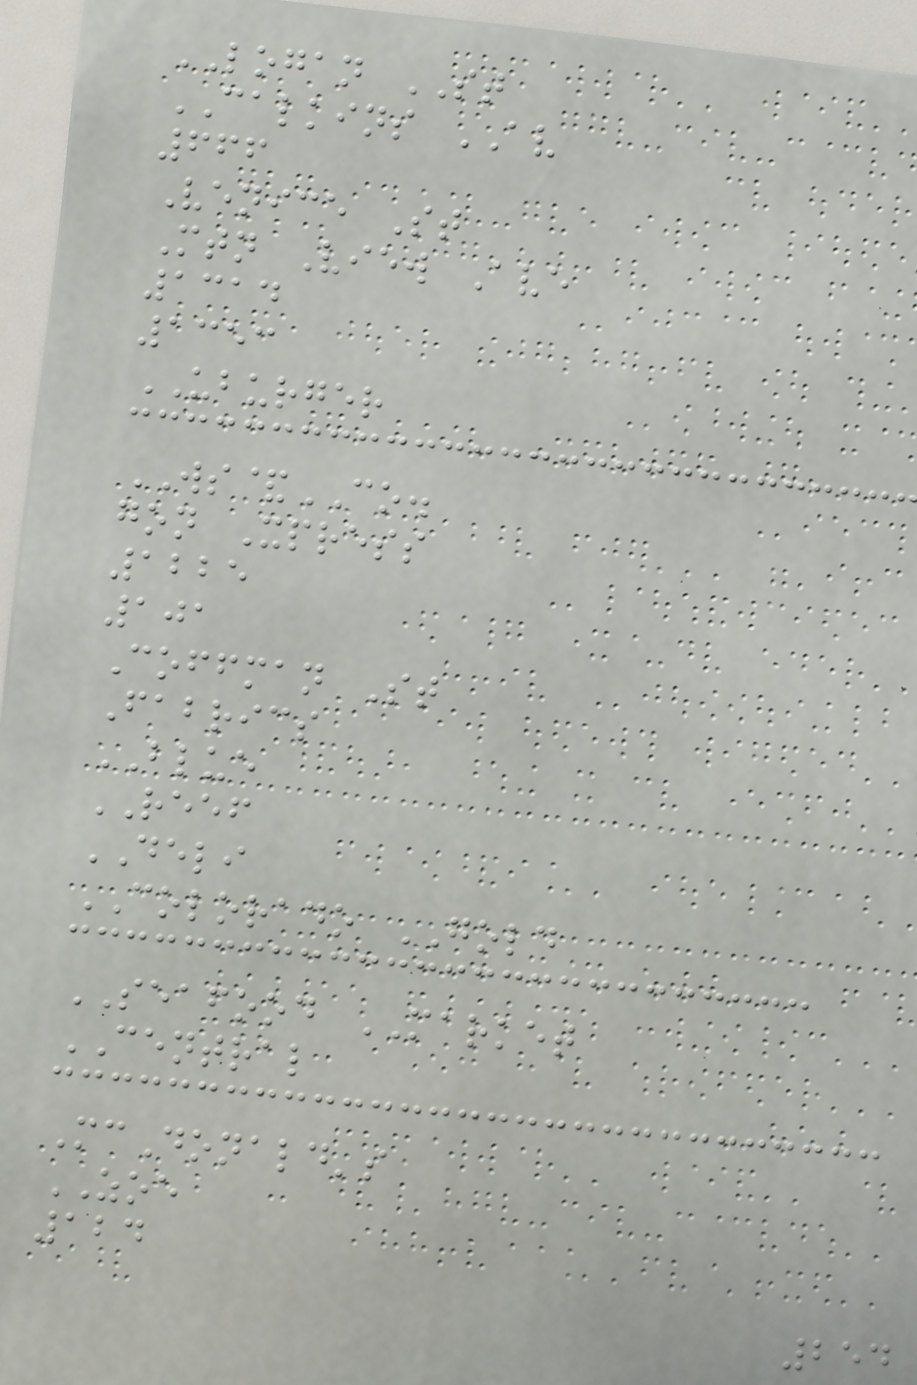LOGAN ST
CALKINS AV
666
Venice St
Mtn View Ave
1314
1353
UBURGER
WS&CO.
gon Xpress
1225
101
Coffman St
Fabrics
BLUE
REEF
DELI
COLORADO GOLD
SEAFOOD MARKET
CENTRAL
McDonald's
ZOE
124
254
